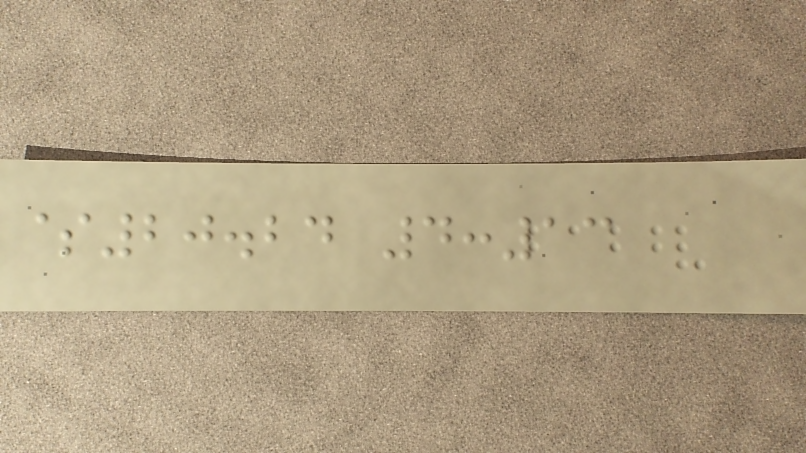$20.24 4:13
